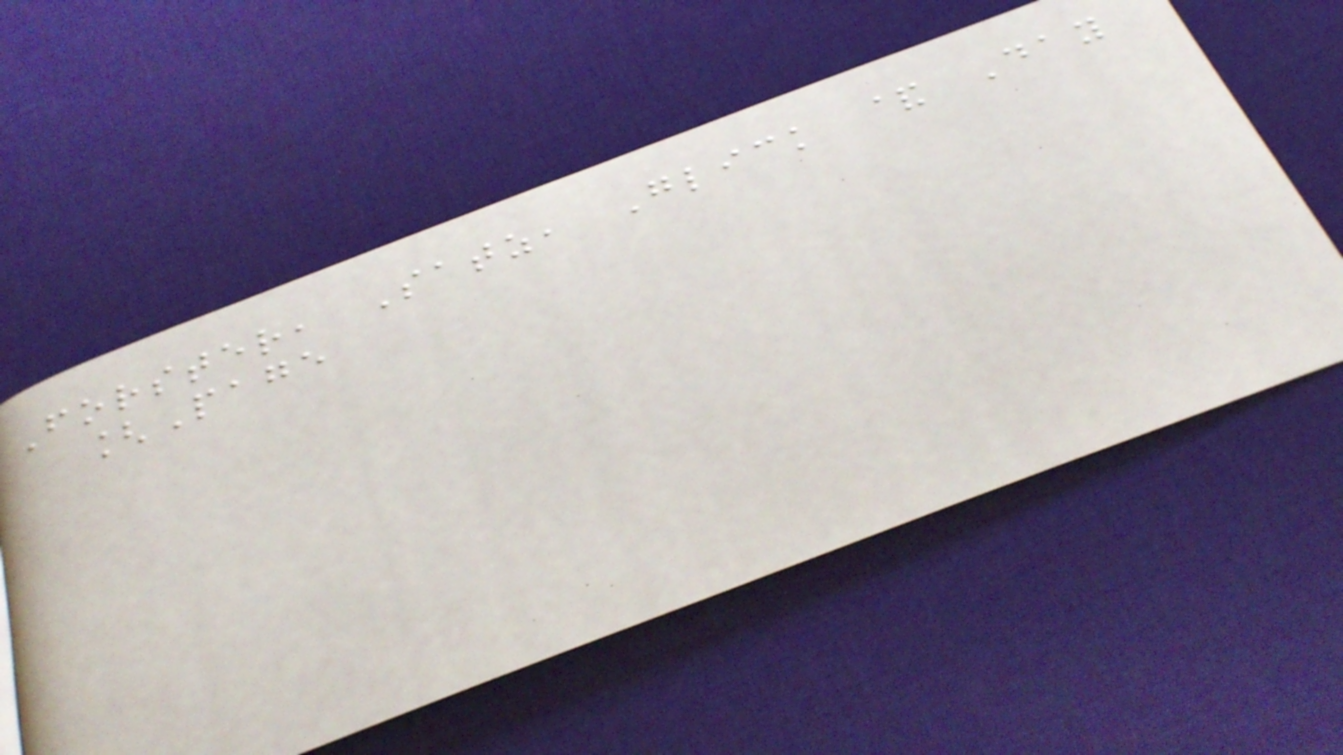Forster, Satz, Glick & Day
[Page
